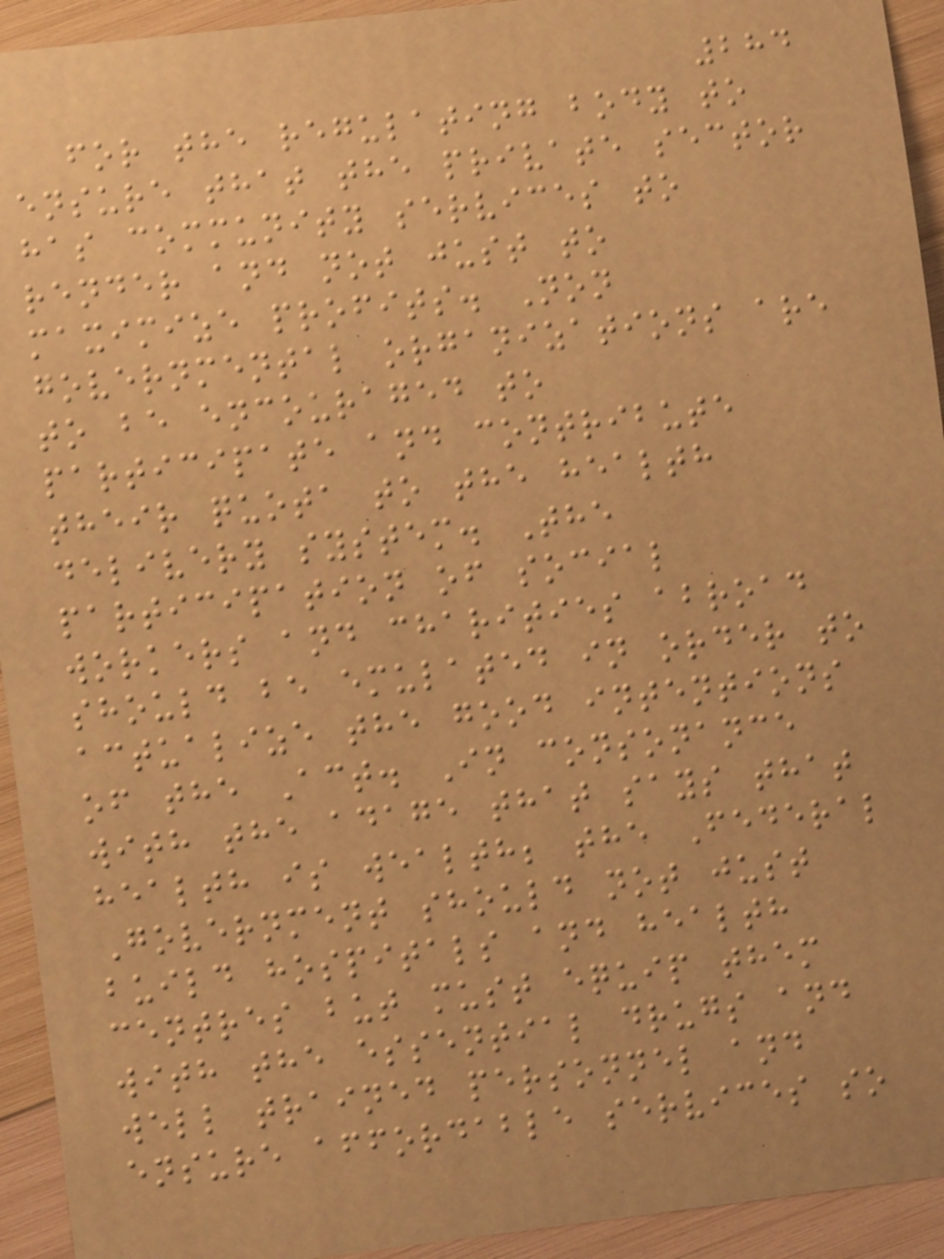284
for the regulating body to
ensure that the private sector
has community services to
render and not just to
maximize profits. Non
governmental organizations are
to be encouraged to
participate and contribute
their quota to the health
delivery system. The
participation of social
workers and charities abroad
should be emulated in order to
actualize the good intentions
of the Act. In consonance
with the adage that says that
health is wealth; the Federal
Government should not just
build hospitals and health
centres but must equip them
with the essential drugs and
well trained personnel and
ensure affordable services so
